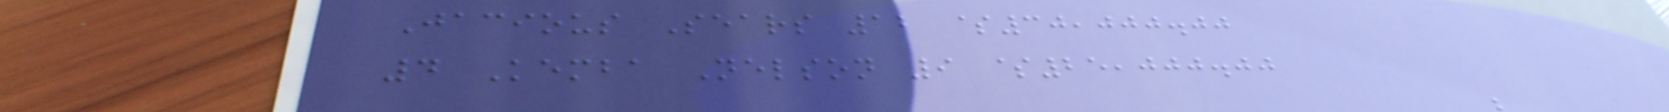Jacious Sears 12 $30,000.00
4 Kemba Nelson 9 $25,000.00
